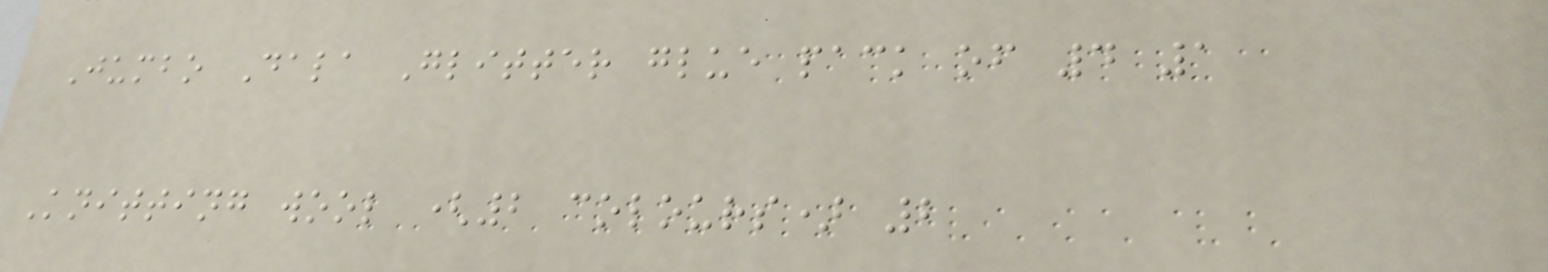Jumbo Dala Glitter glue pack of 4 1
Knitting wool (2 colours) 2
